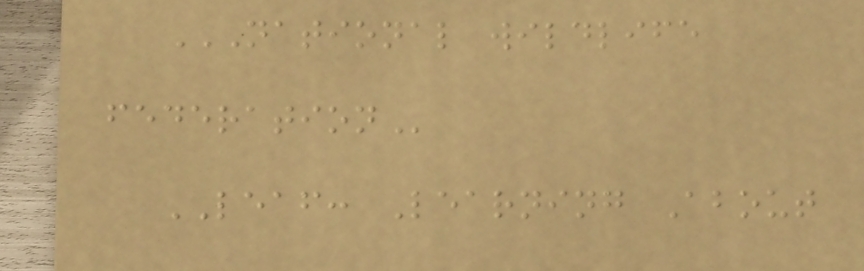NATIONAL WILDLIFE
FEDERATION
LEAF: Learning About
